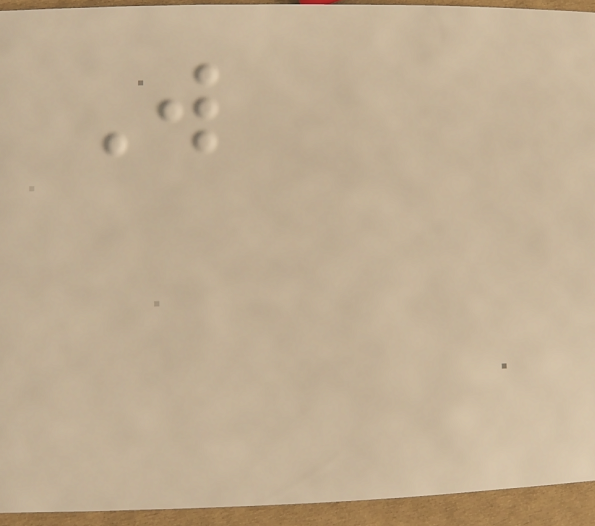W
